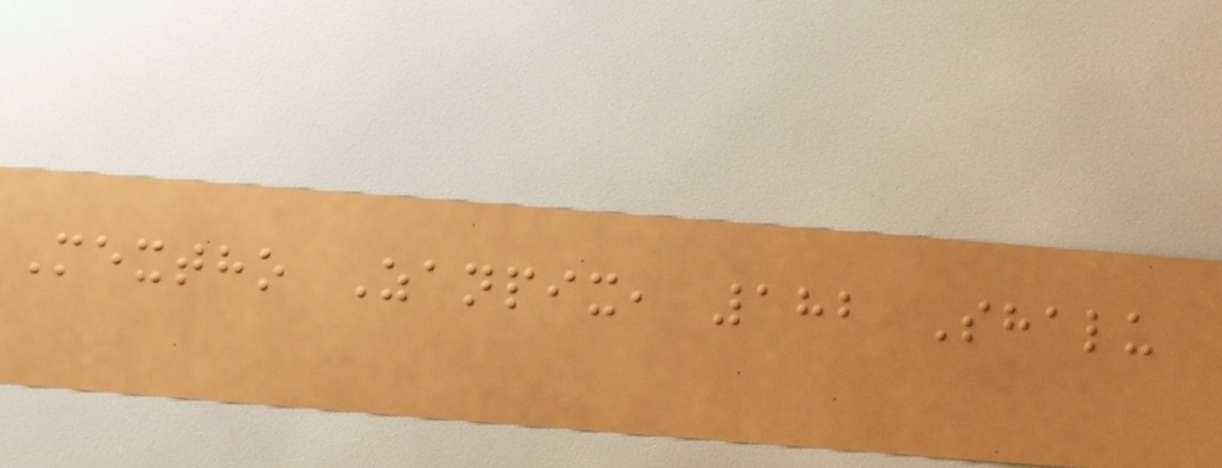Mextho Zanpix, 182 Shalu
